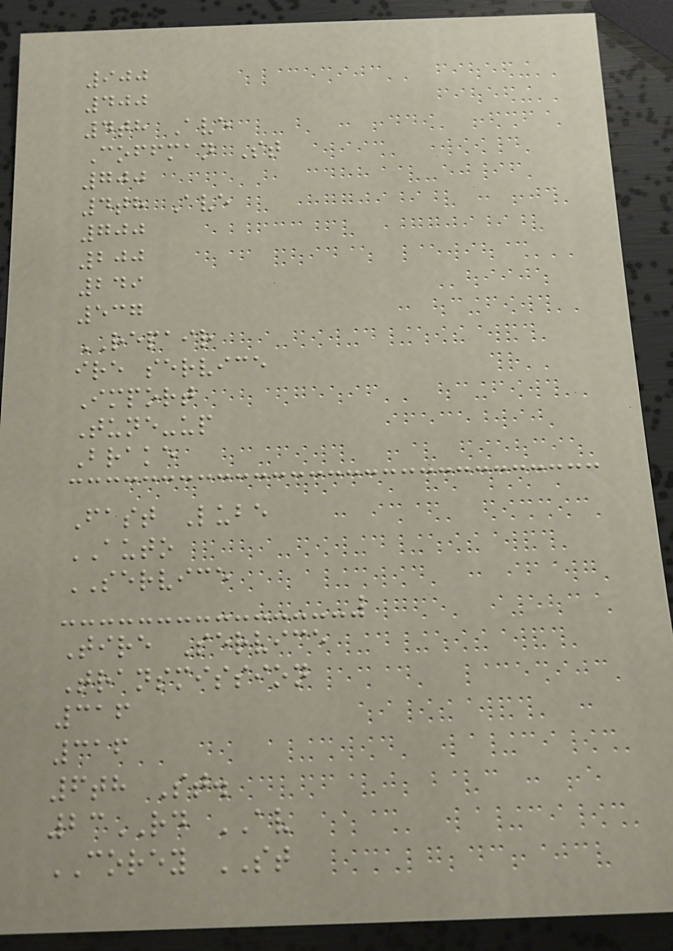900
400
4th Ave
Coffman St
700
4th Ave
700
200
249
537
REPAIR
ire service
Import
Tune-up
Brake
Fast Lube
AUTO
SERVICE
Tire Service
Transmission
316
316
6th St.
23RD AV
COREY ST
